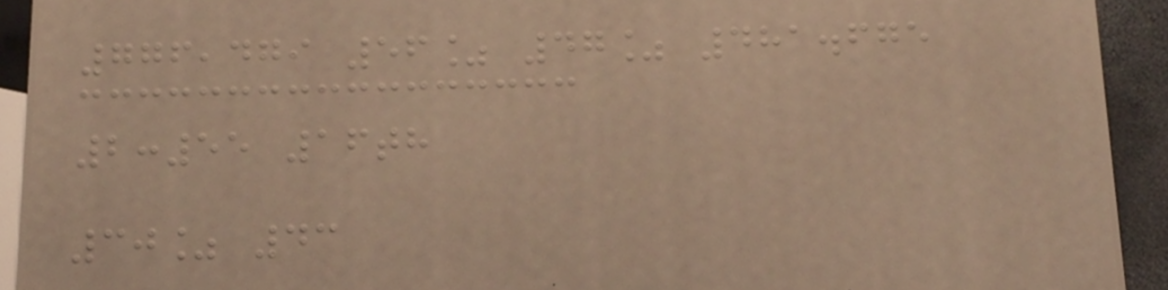776,479 56% 47% 481.675
2:55 16th
30% 43
